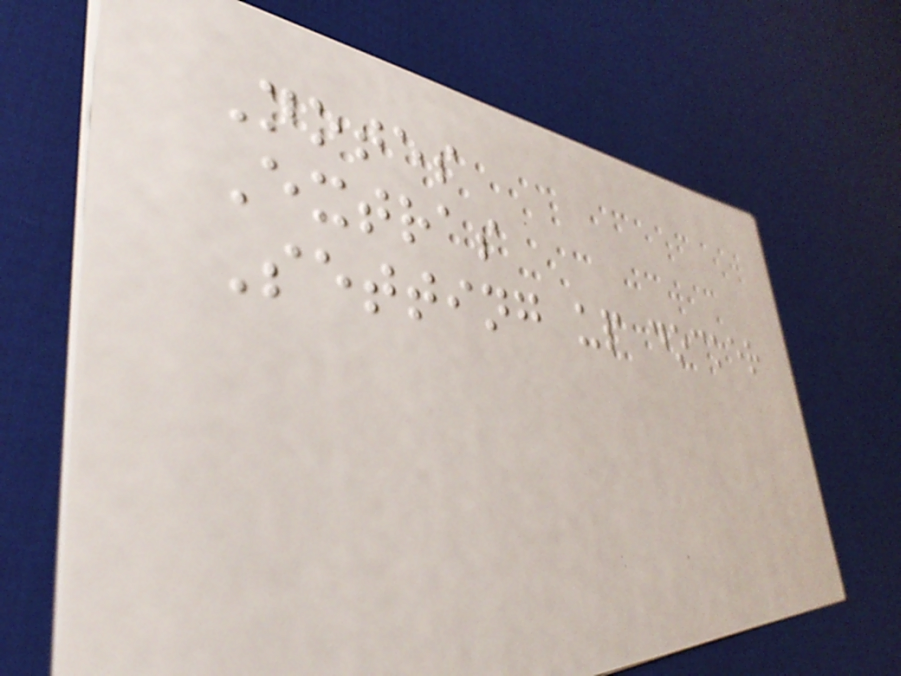Notes
Extras
Setting up docker
